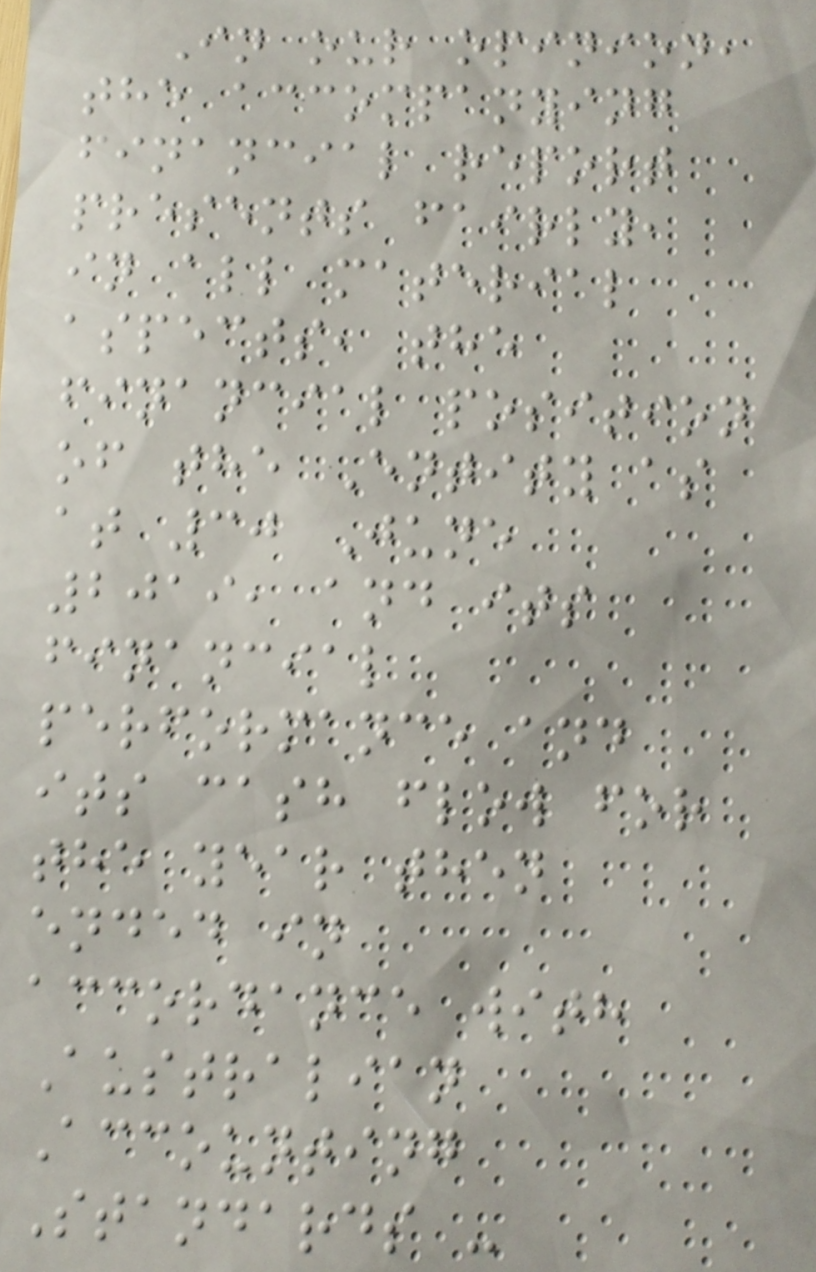In our opinion,
the accompanying
financial report
presents fairly,
in all material
aspects, the
financial position
of the Entity as
at 30 June
2019, and its
financial
performance and
its cash flow for
the year then
ended in
accordance with
Australian
Accounting
Standards -
